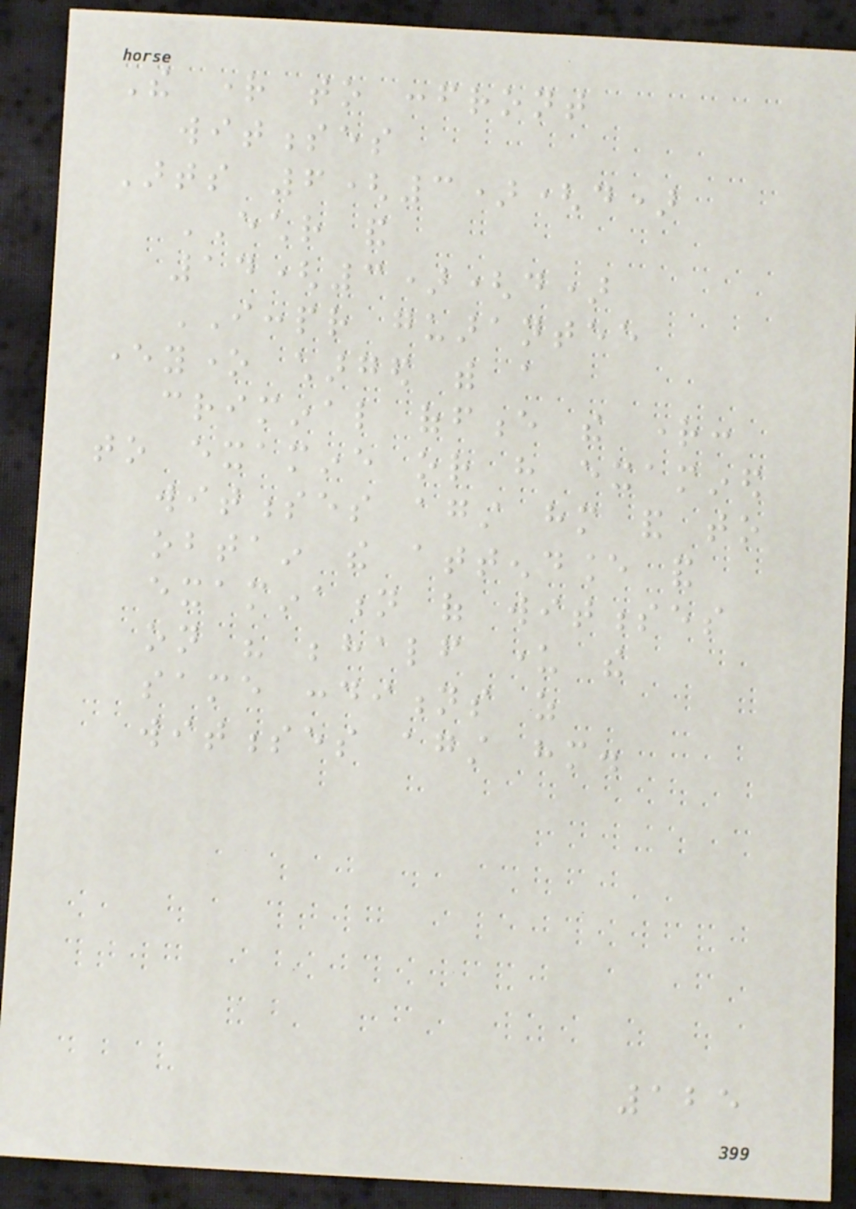The right to confront
witnesses
Arts 6(3)(d)
ECHR and
14(3)(d)
ICCPR guarantee
everyone charged with a
criminal offence the right:
to examine or have examined
witnesses against him and to
obtain the attendance and
examination of witnesses
on his behalf under the
same conditions as
witnesses against him.
125
